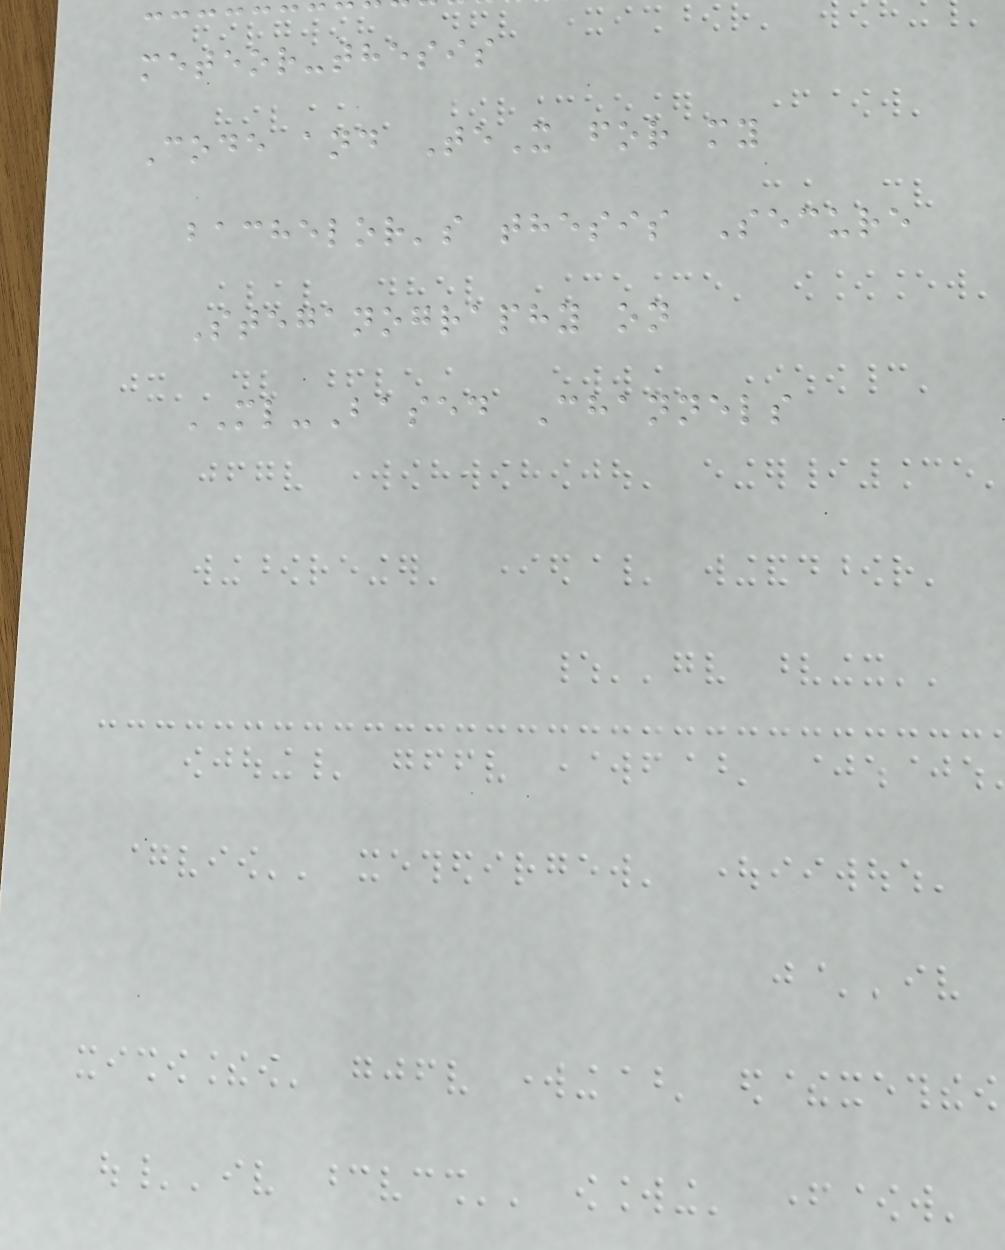meteor-thesis
Code and TeX for my
bachelor's thesis Secure
Steganography on
ML-Based Channels
